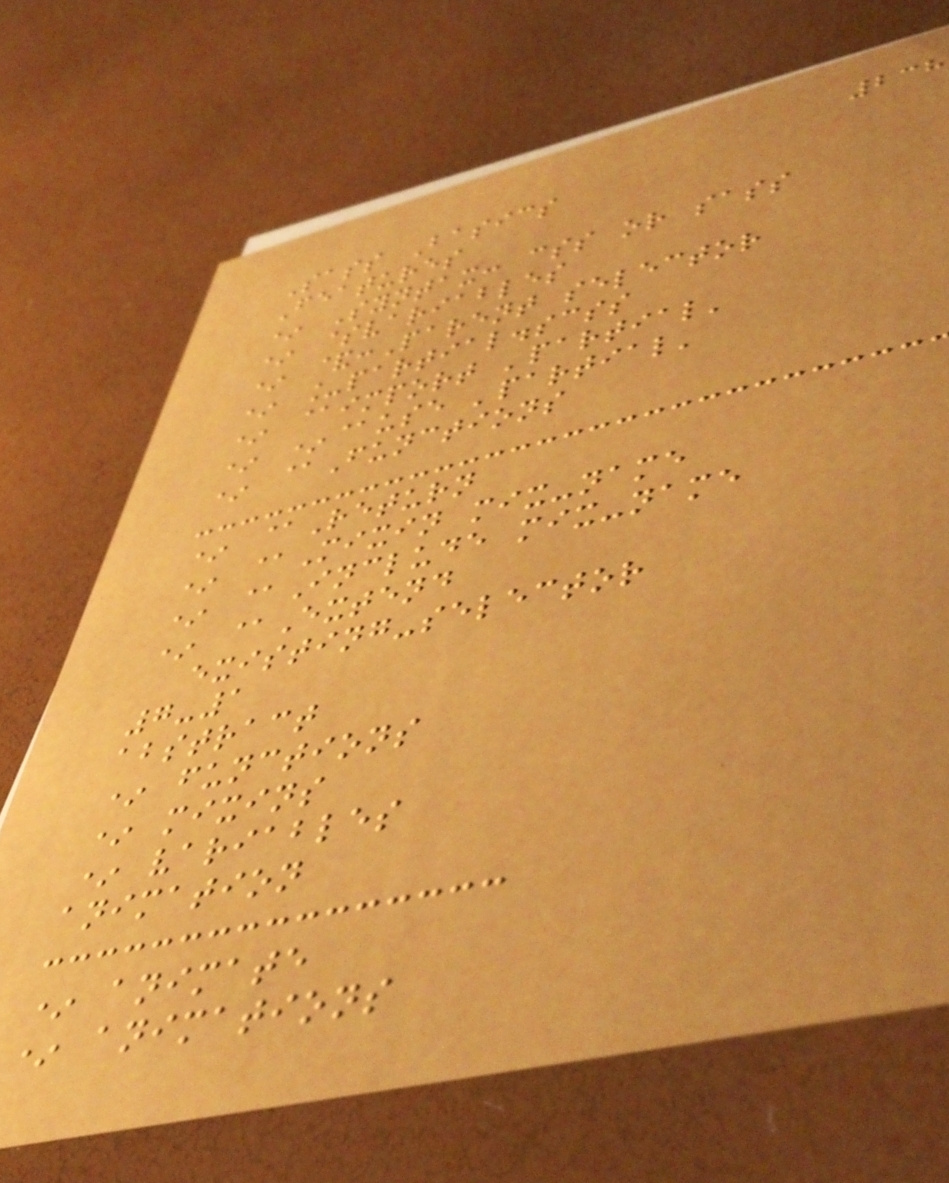238
Sass Basics
Features
* Syntax: css or sass
* $variables
* &:Parent selector
* _partial.scss
* @import 'partial'
* *@use 'partial'
* @Functions
* @Return
* @Mixin mix-name
* @Include mix-name
* @Extend
existing-selector
7-1
abstract
* functions
* mixins
* variables
animation
* animate
* animations
